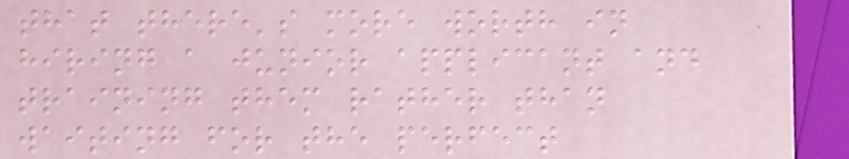that there's more worth in
hiring a junior applicant and
training them rather than
waiting for the perfect
